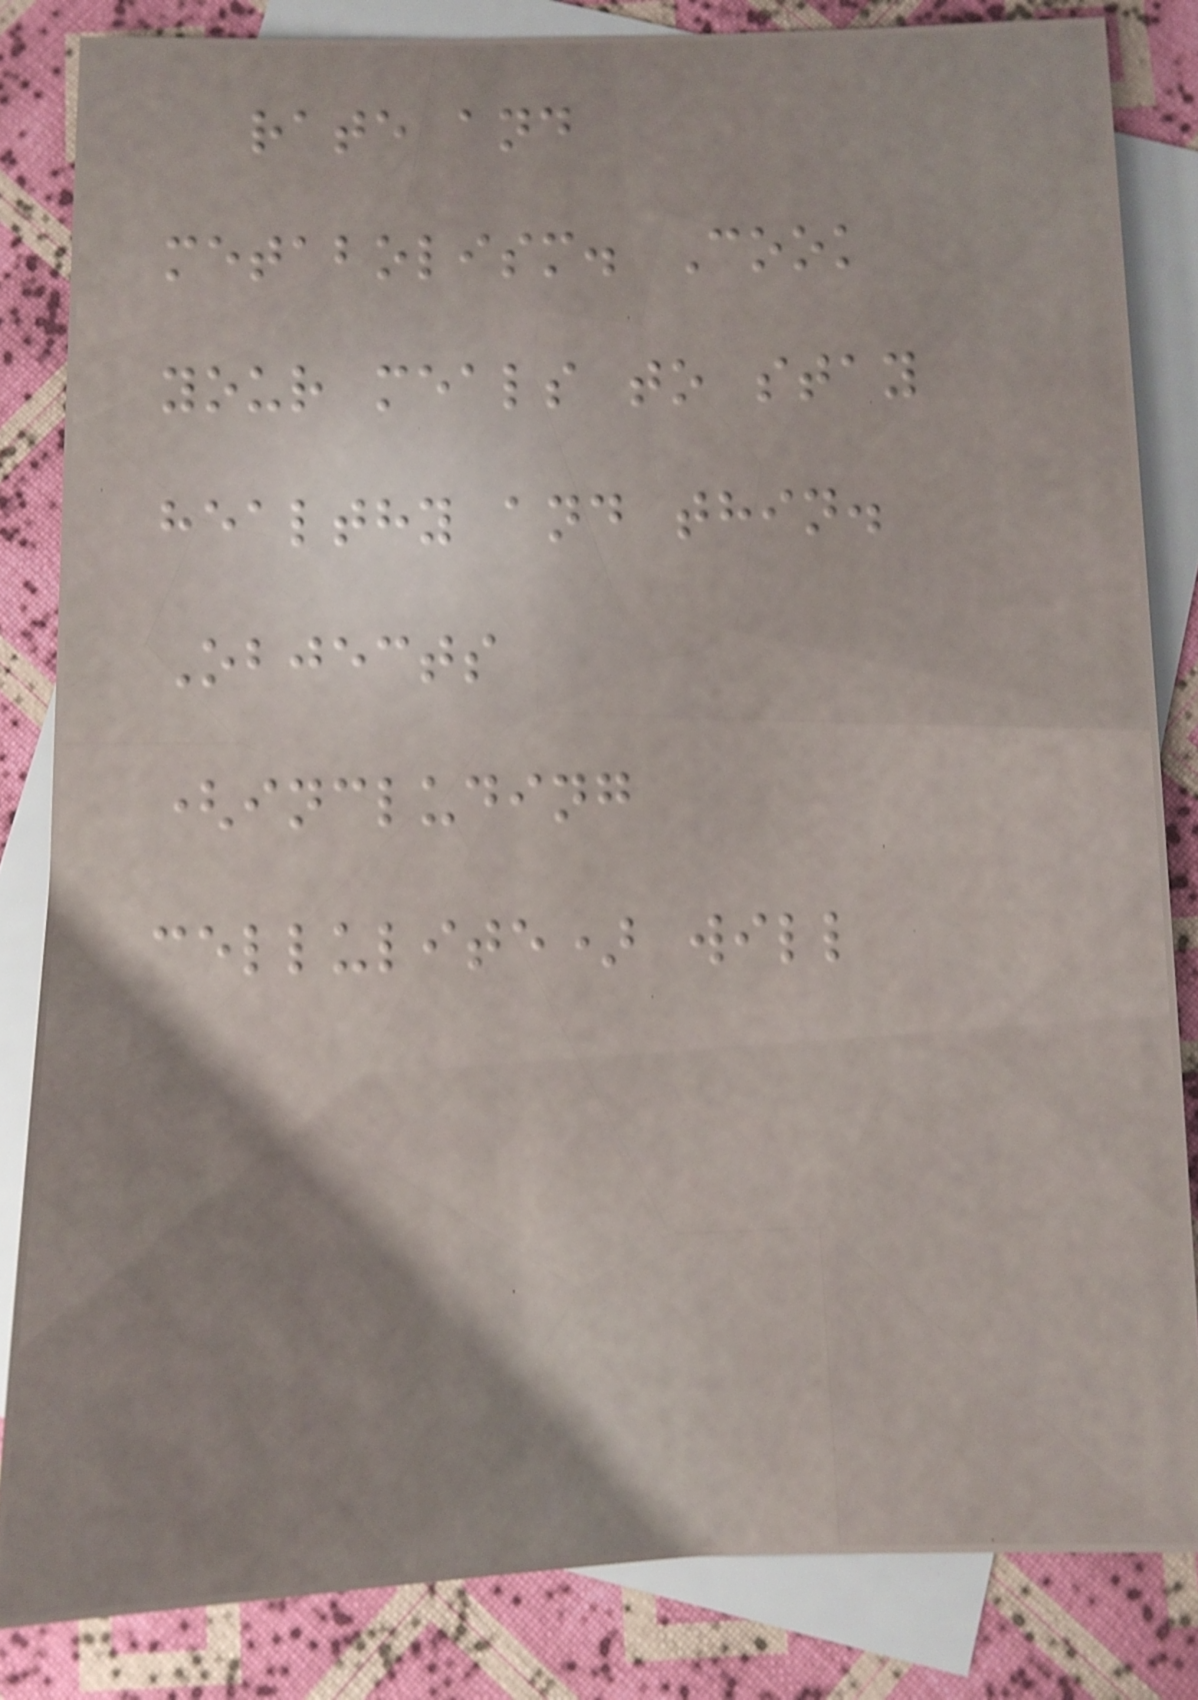rate and
metabolism. Cook
your meals to stay
healthy and thin.
Objects
(including
cellulite) will
